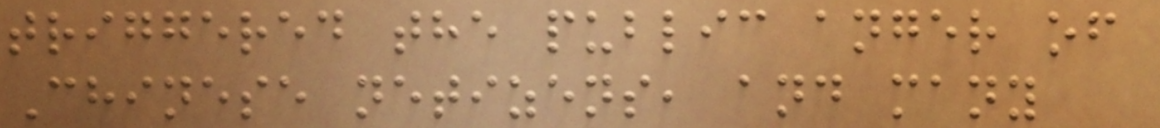triggered the public anger of
Chinese netizens, and many
